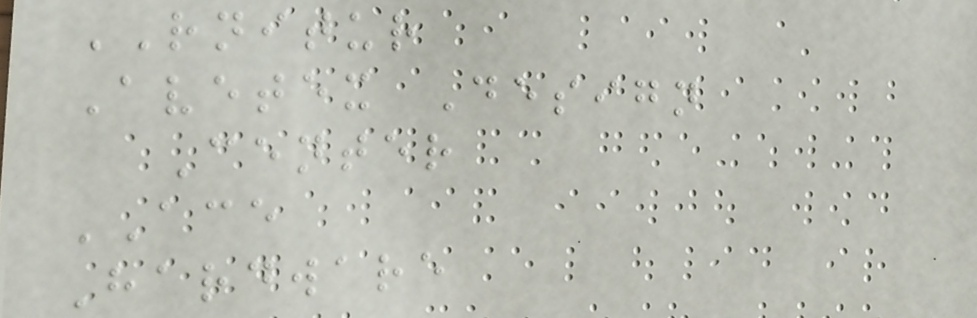RNITUR
Avetex Design
Center
ACE
Hardware
